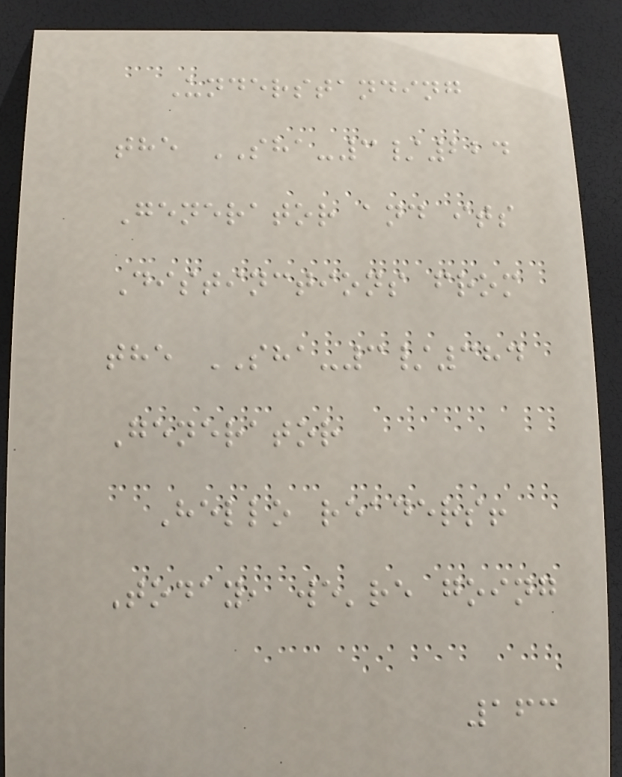Understanding
the SHA-3/224
Generator and its
Distinctions from
the SHA-3/384
Generator
Hello readers!
Today, we're going
163
